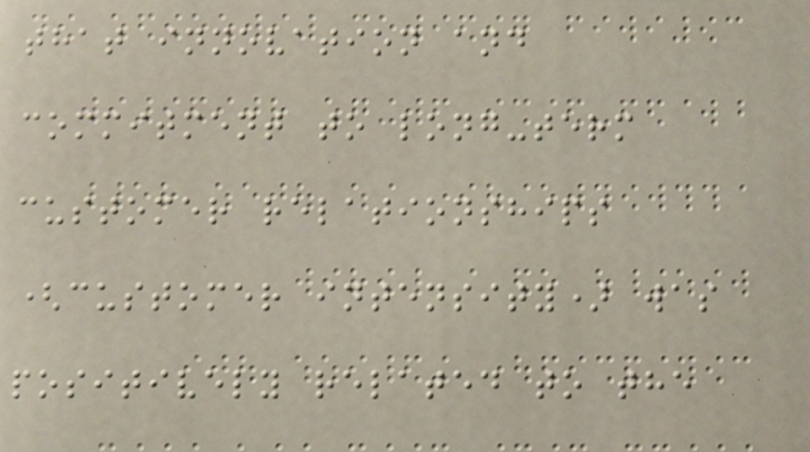that innovation and
commitment to long-term
customer relationships
(customer intensity) was
positively related to the
